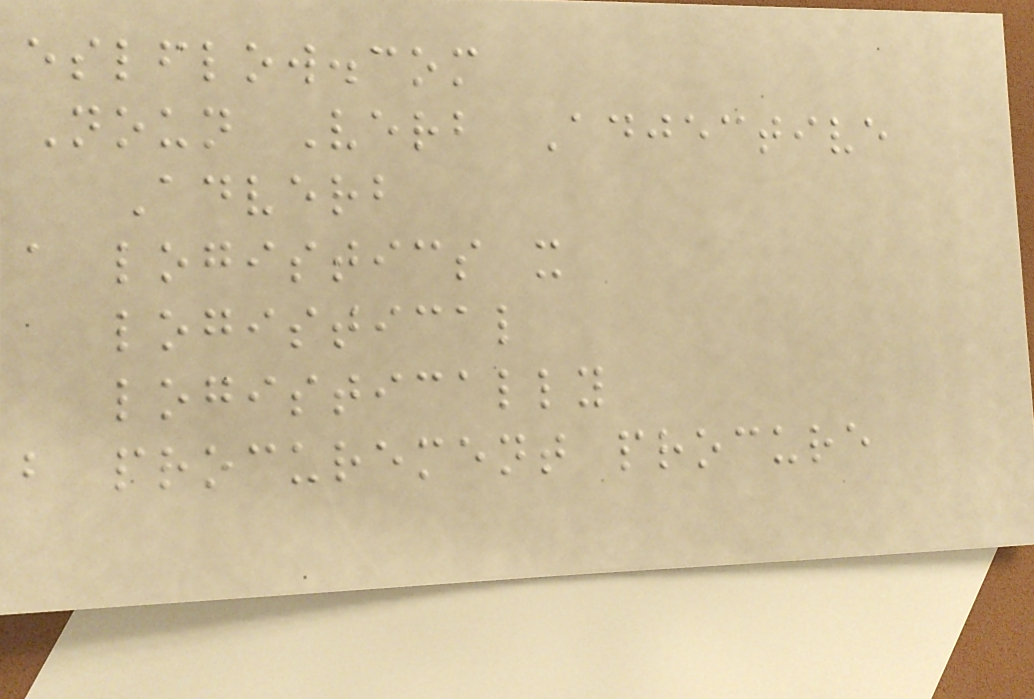eslflow.com
Noun Verb Adjective
Adverb
a logistics x
logistical
logistically
b procurement procure
